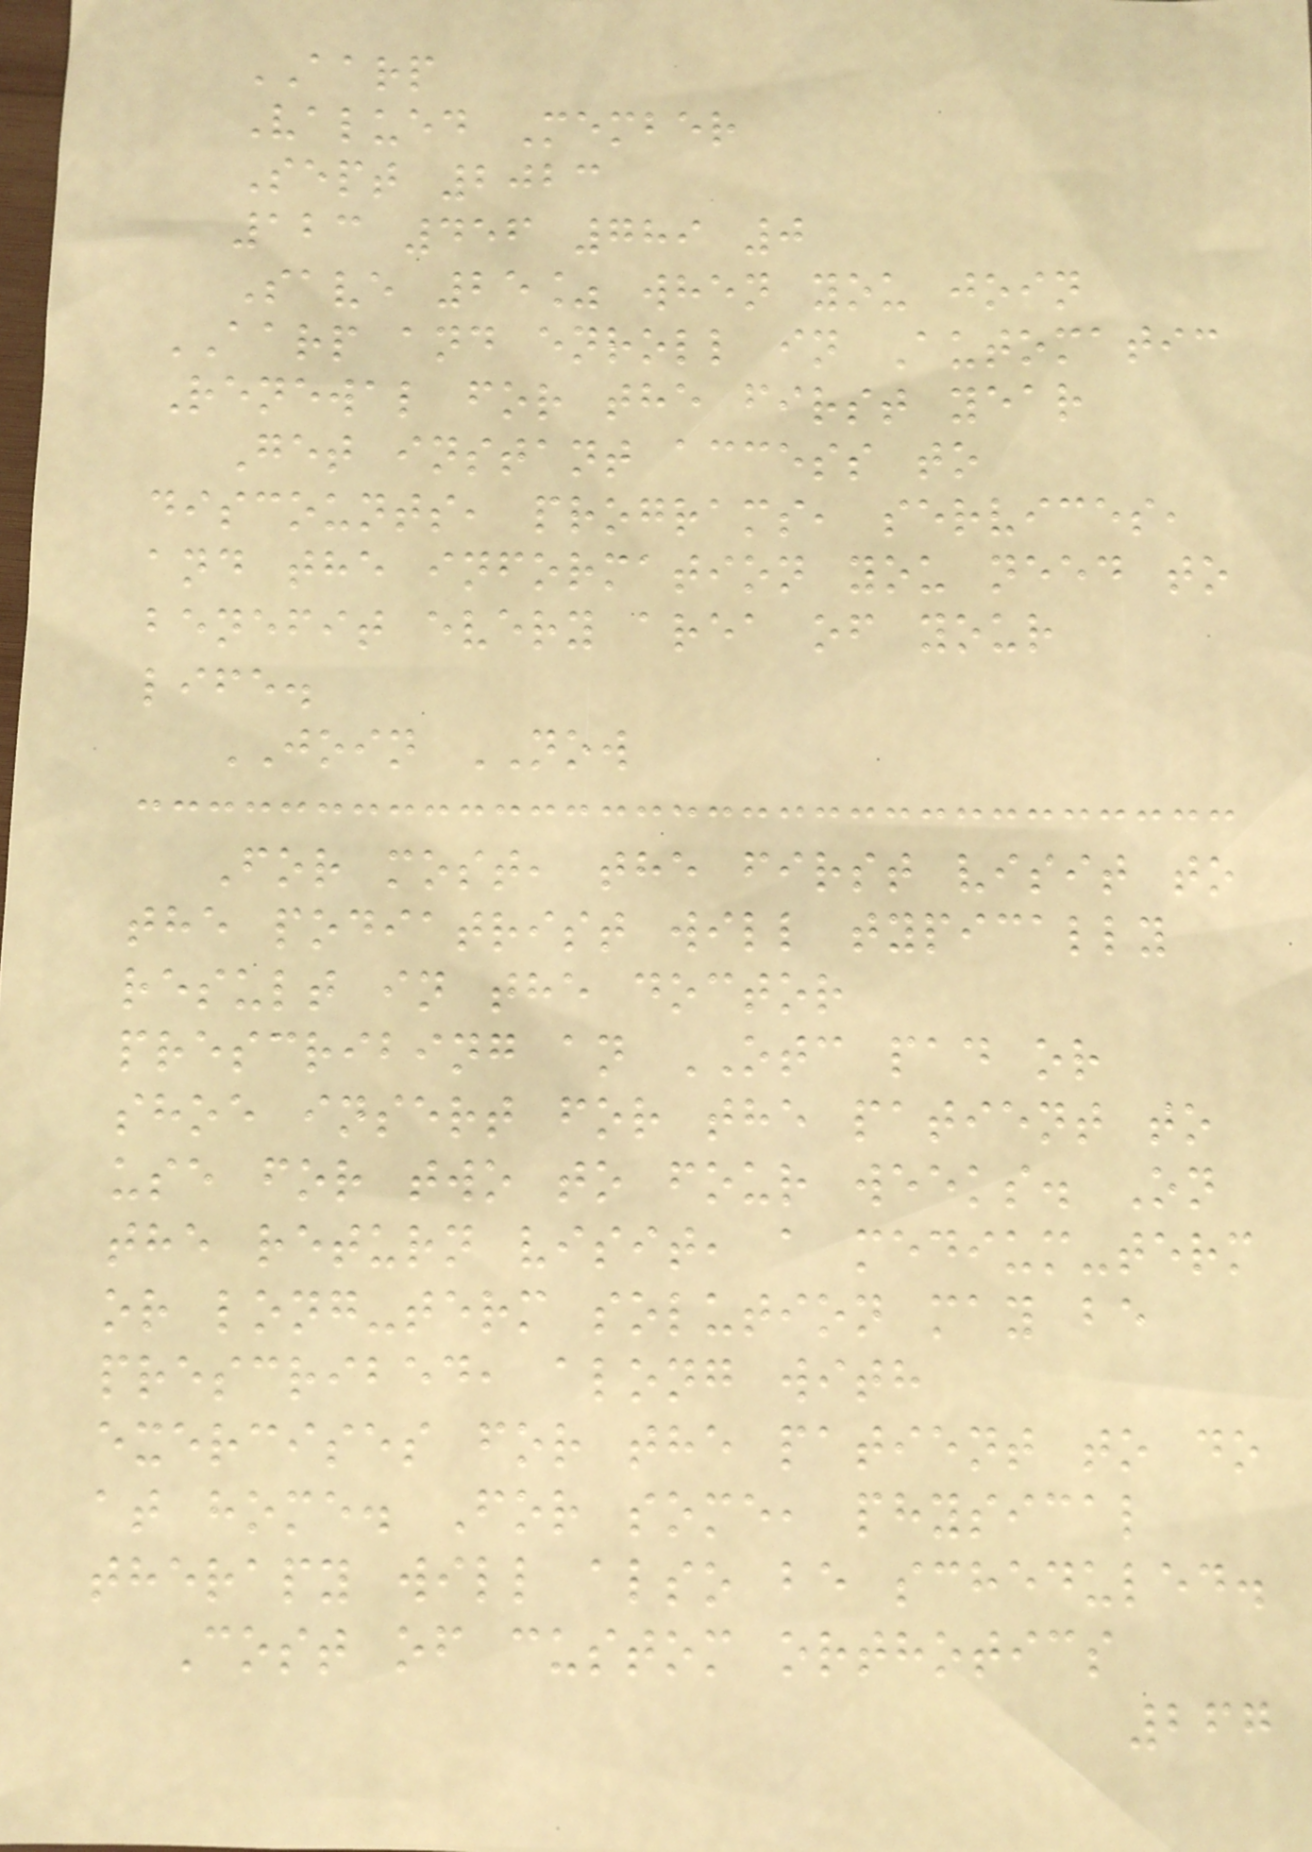AARP
Valued Member
Sept 2023
123 456 789 0
Save 25% when you join
AARP and enroll in Automatic
Renewal for the first year
Get instant access to
discounts, programs, services,
and the information you need to
benefit every area of your
life.
JOIN NOW
For most, the first visit to
the podiatrist will typically
result in the doctor
prescribing an OTC pad or
shoe insert for the patient to
use for two to four weeks. On
the return visit, a medium-term
or long-term solution may be
prescribed, along with
exercises for the patient to do
at home. For some, physical
therapy will also be scheduled.
Cost of custom orthotics
267
